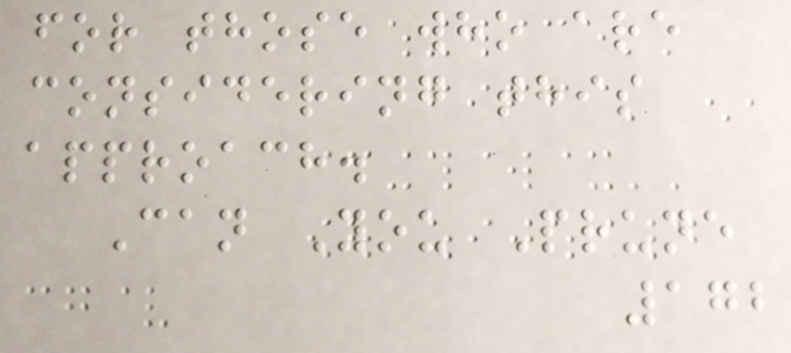for those who are
considering this
approach.
Can You Prune
172
